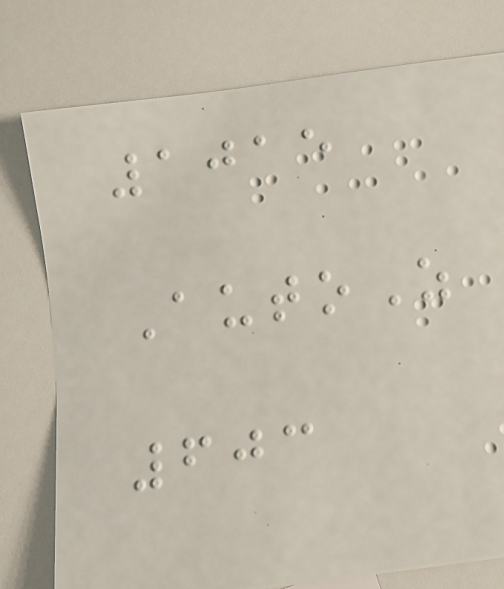1015
AutoZ
603
